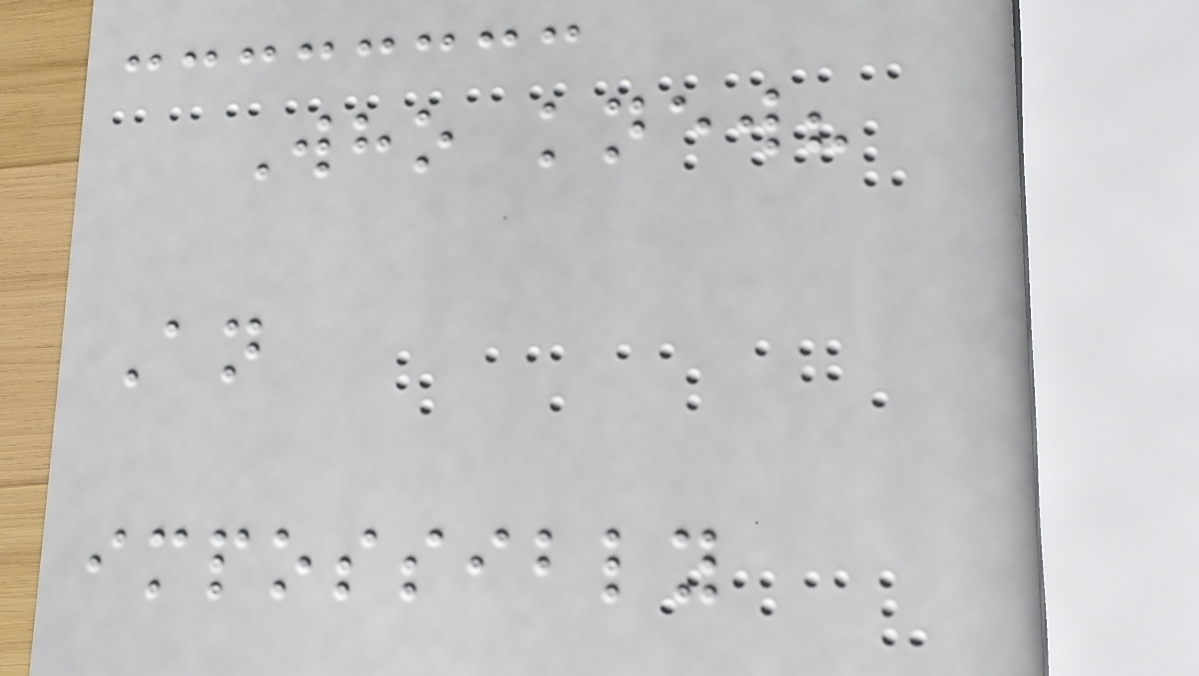Who knew?
An
impossibly
